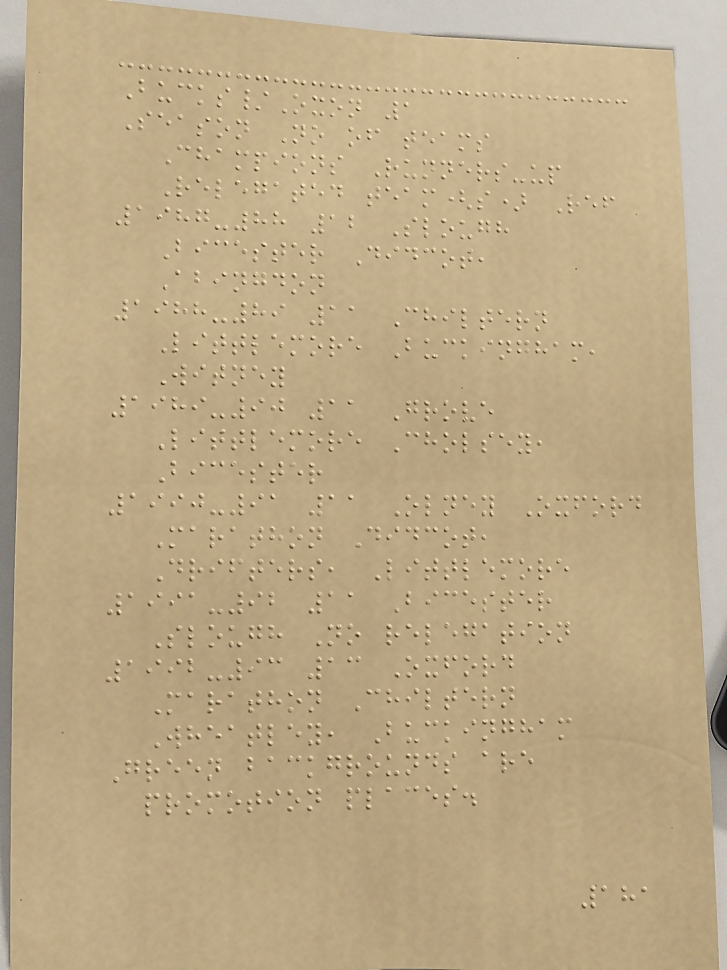Bucks/Oxon 1
Season No of teams
Champions Runners-up
Relegated team(s) Ref
1987-88 12 Slough
Bicester Didcot,
Abingdon
1988-89 11 Chiltern
Littlemore Buckingham,
Witney
1989-90 11 Grove
Littlemore Cholsey,
Bicester
1990-91 11 Olney Oxford
Marathon Didcot,
Drifters, Littlemore
1991-92 11 Bicester
Slough No relegation
1992-93 13 Oxford
Marathon Chiltern
Wheatley, Buckingham
Green backgrounds are
promotion places.
181
